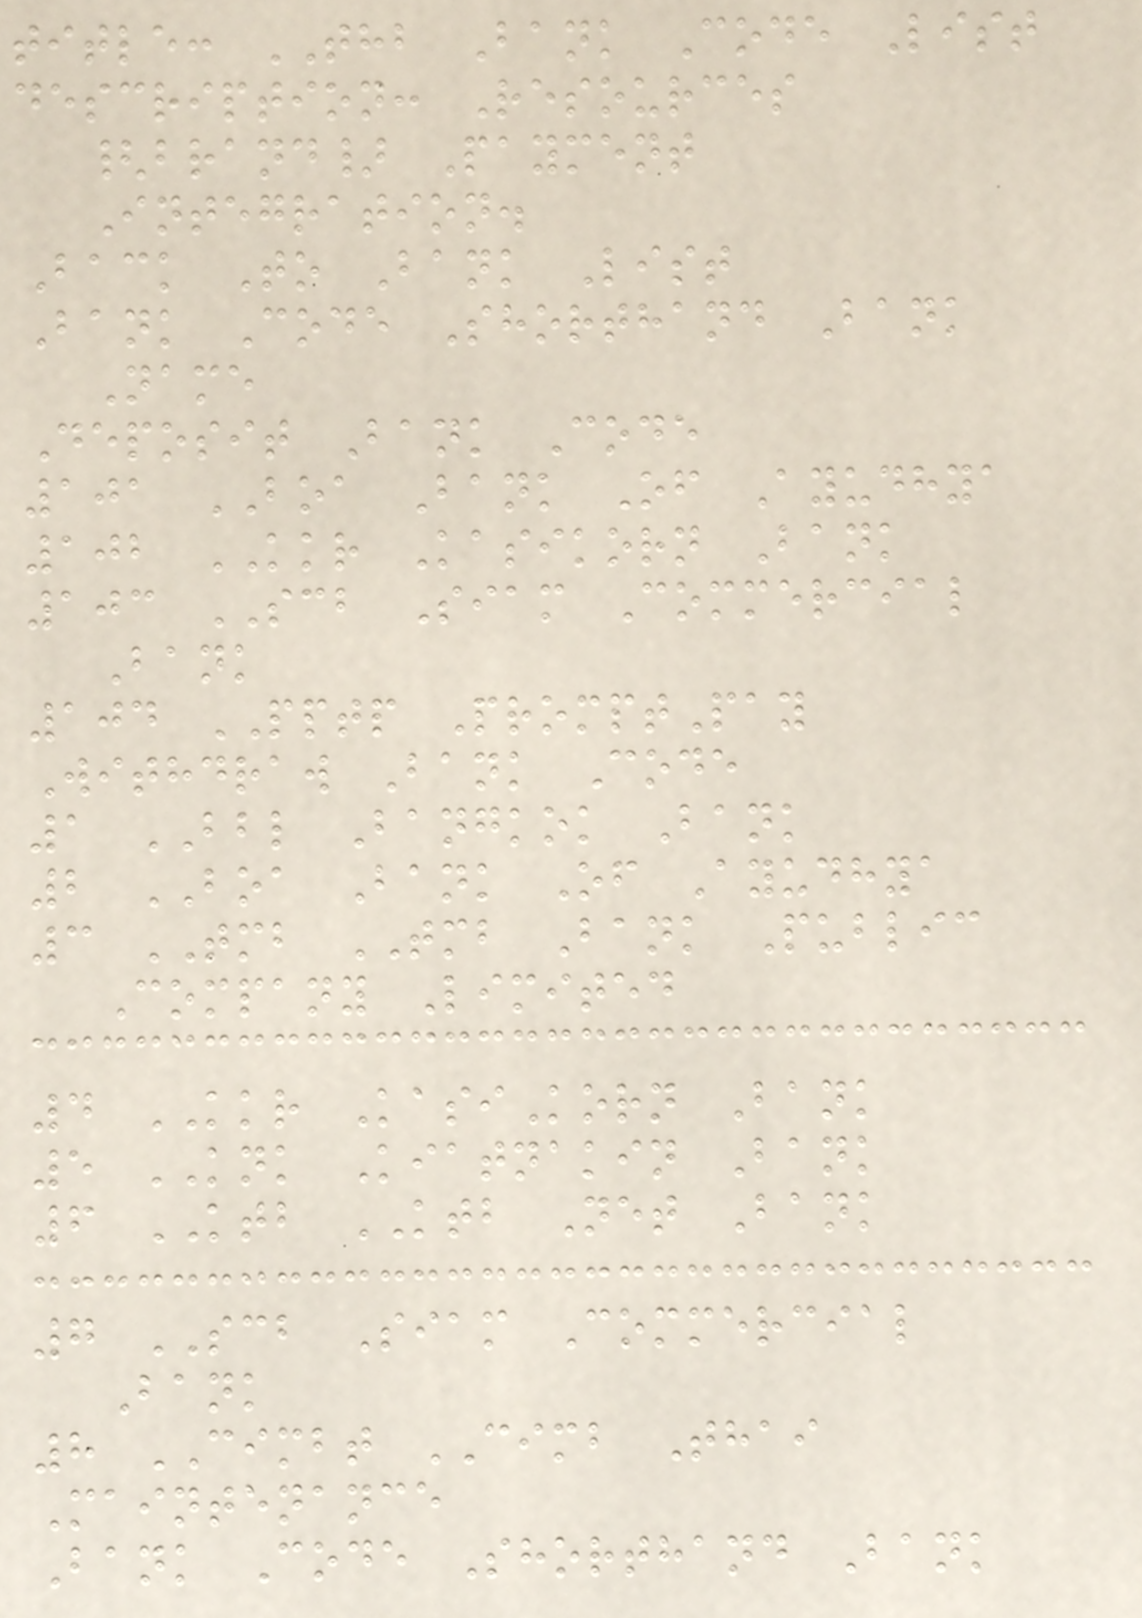title: THB Bank Code List
description: Resources
{brand} Payment
Integration.
Back To Bank List
Bank Code Shorthand Bank
Name
Deposit Bank Code
101 BOA Bank Of Ayudhya
102 KKR Kasikorn Bank
103 SCB Siam Commercial
Bank
104 PPTP PromptPay
Withdraw Bank Code
1 BBL Bangkok Bank
2 BOA Bank Of Ayudhya
3 TMB TMB Bank Public
Company Limited
4 KKR KasiKorn Bank
5 KNK Kiatnakin Bank
6 KTB KTB Net Bank
7 SCB Siam Commercial
Bank
8 CIMBT CIMB Thai
Maintenance
Bank Code Shorthand Bank
